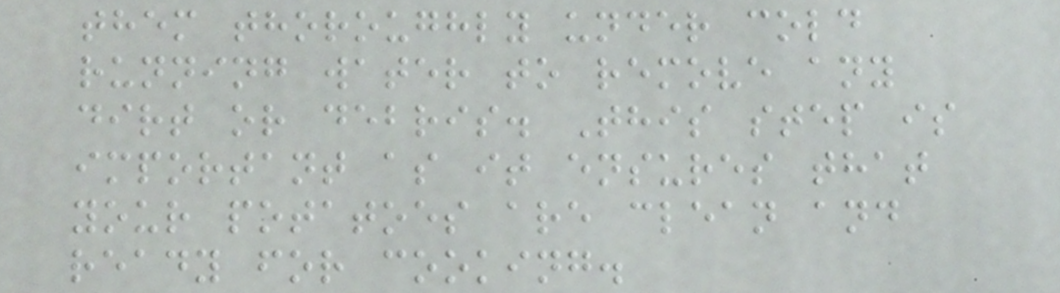them thoroughly under cold
running water to remove any
dirt or debris. This step is
important as it ensures that
your potatoes are clean and
ready for cooking.
